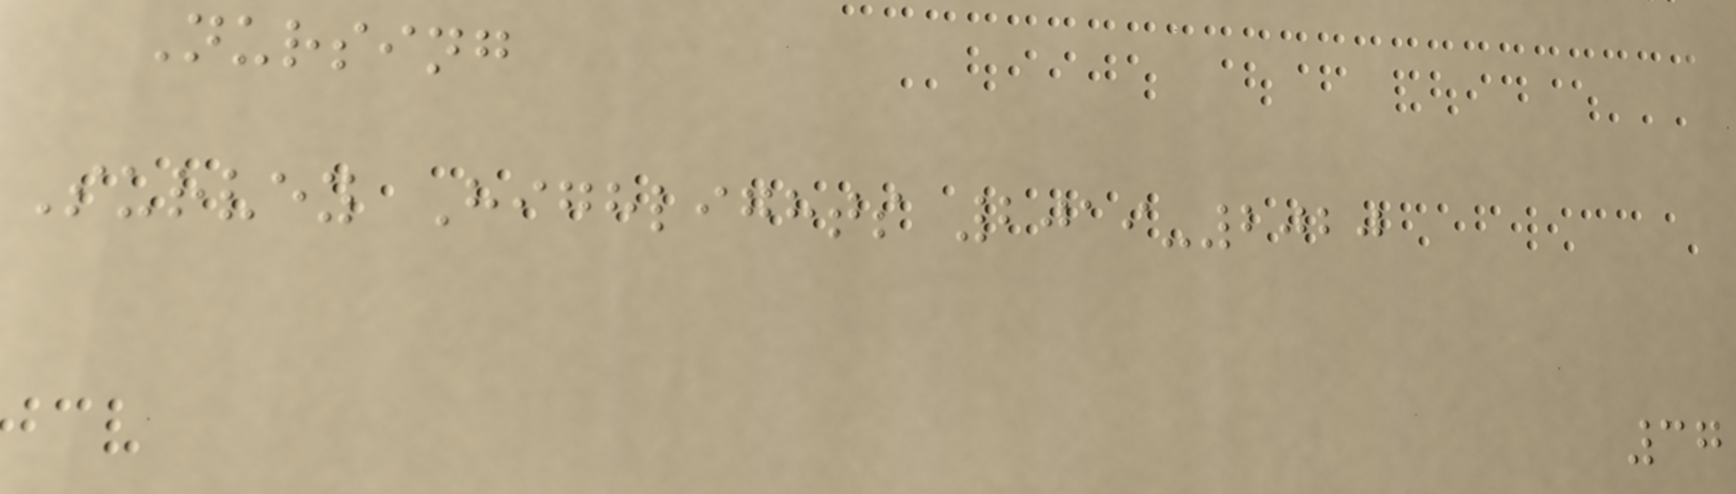Nursing
Survey Highlights 2019-2020
37
